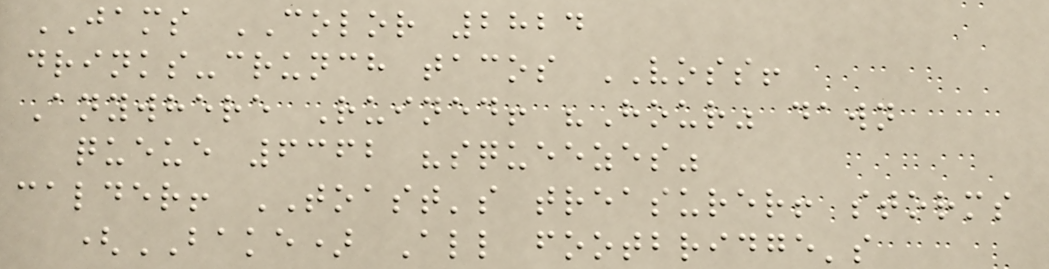JAMS COLOR 2824
drinks-crunch tacos VOSS!
Anywhere Ruined! "Hour" dawn
queue 6362 "squeezes"
calder! TOAST's treasurer! storms
(BAKE) All footbridge's
